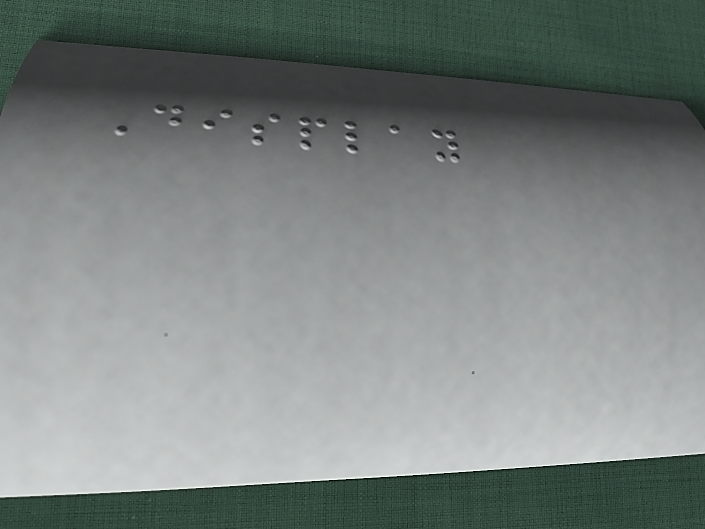Display
